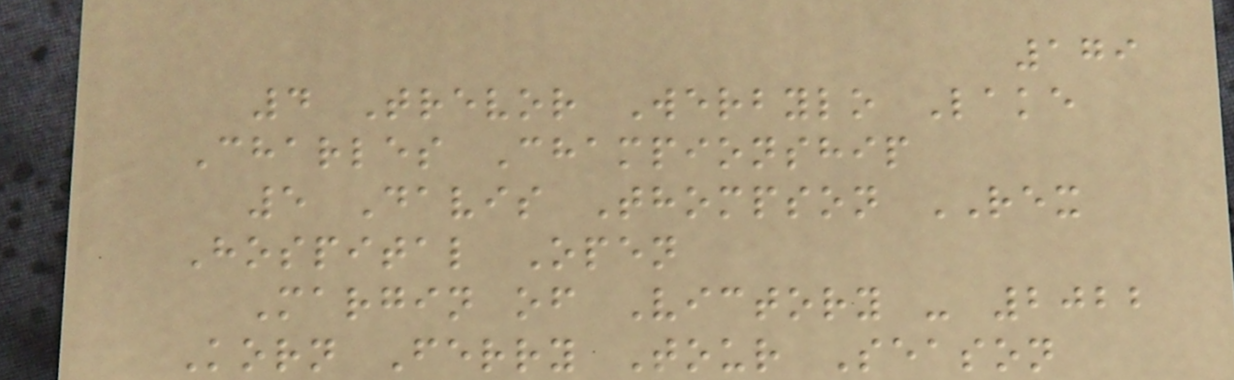179
4 Trevor Werbylo Lake
Charles Championship
5 Davis Thompson REX
Hospital Open
Margin of Victory - 2022
Korn Ferry Tour Season
